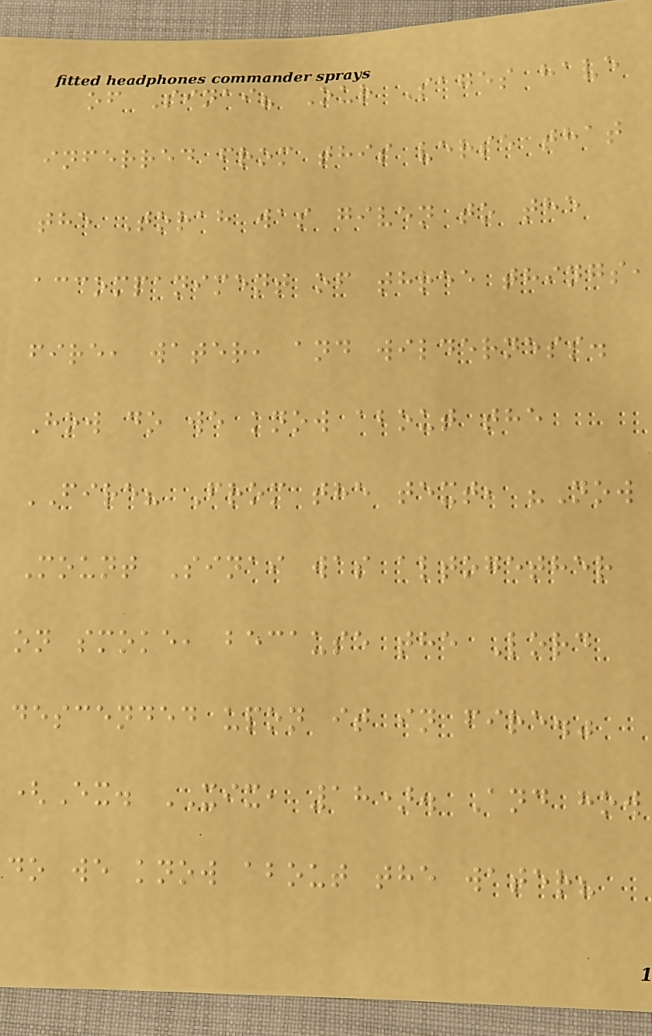of Sinai? Our Sages have
inferred from this verse that
the Torah was given to the
accompaniment of three things,
fire, water, and wilderness.
How do we know about the
FIRE? From the text, "Now
Mount Sinai was altogether
on smoke, because the Lord
descended upon it in fire."
(Ex. XIX, 18). And how
do we know about the water?
